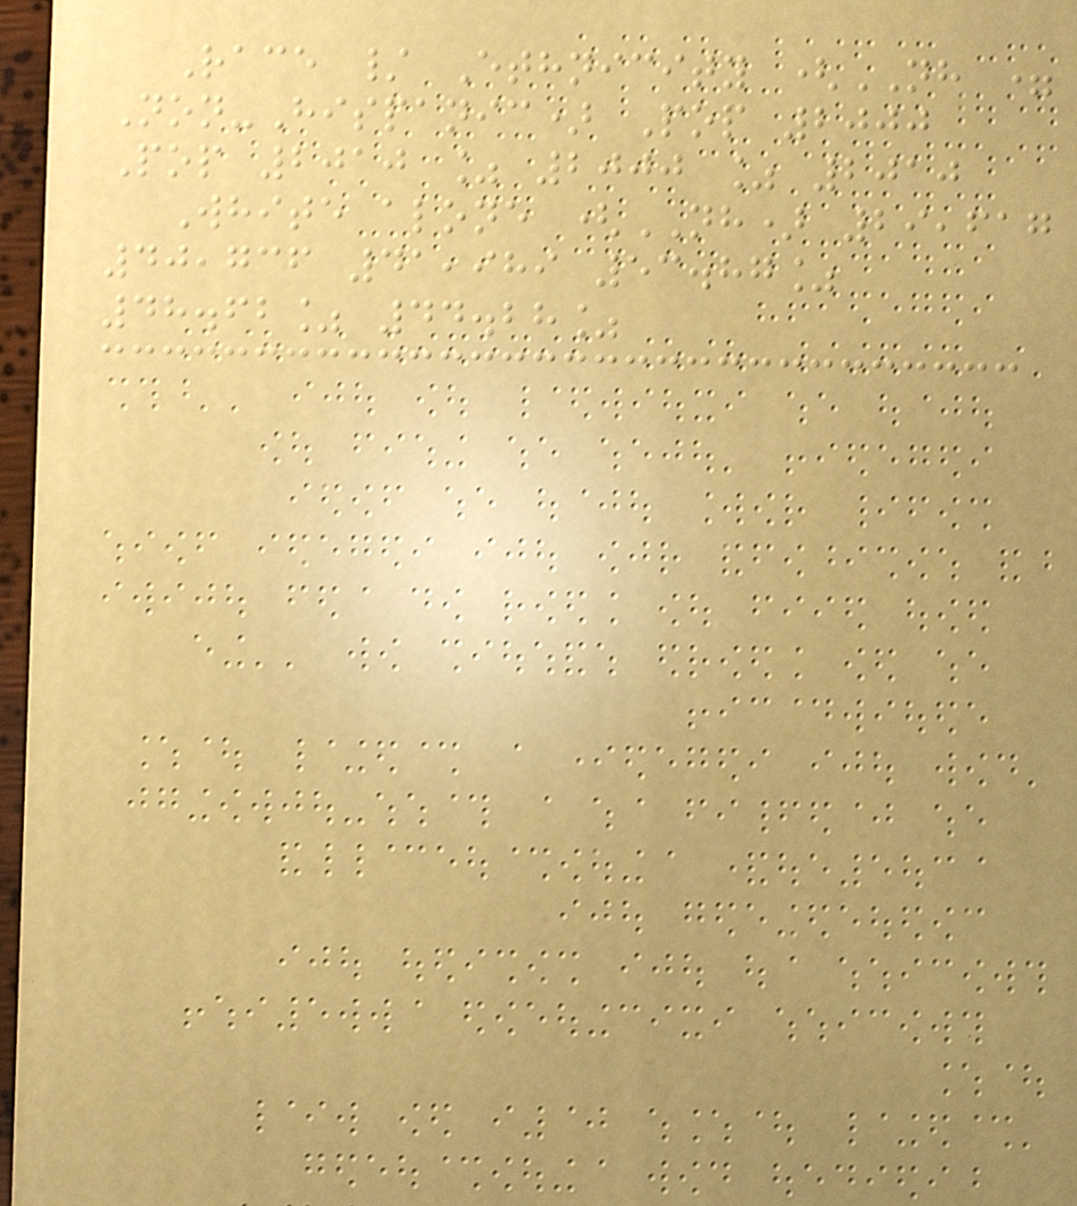Race / Ethnicity (NH =
Non-Hispanic) Pop 2000
Pop 2010 % 2000 % 2010
White alone (NH) 29,617
40,736 41,989 53.87%
48.62% 44.28%
